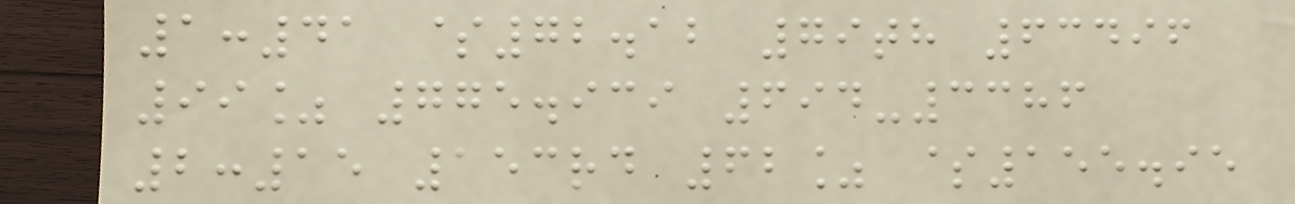1:41 $72.12 79th 63496
99% 775.939 694-3386
2:15 153rd 62% $155.95
